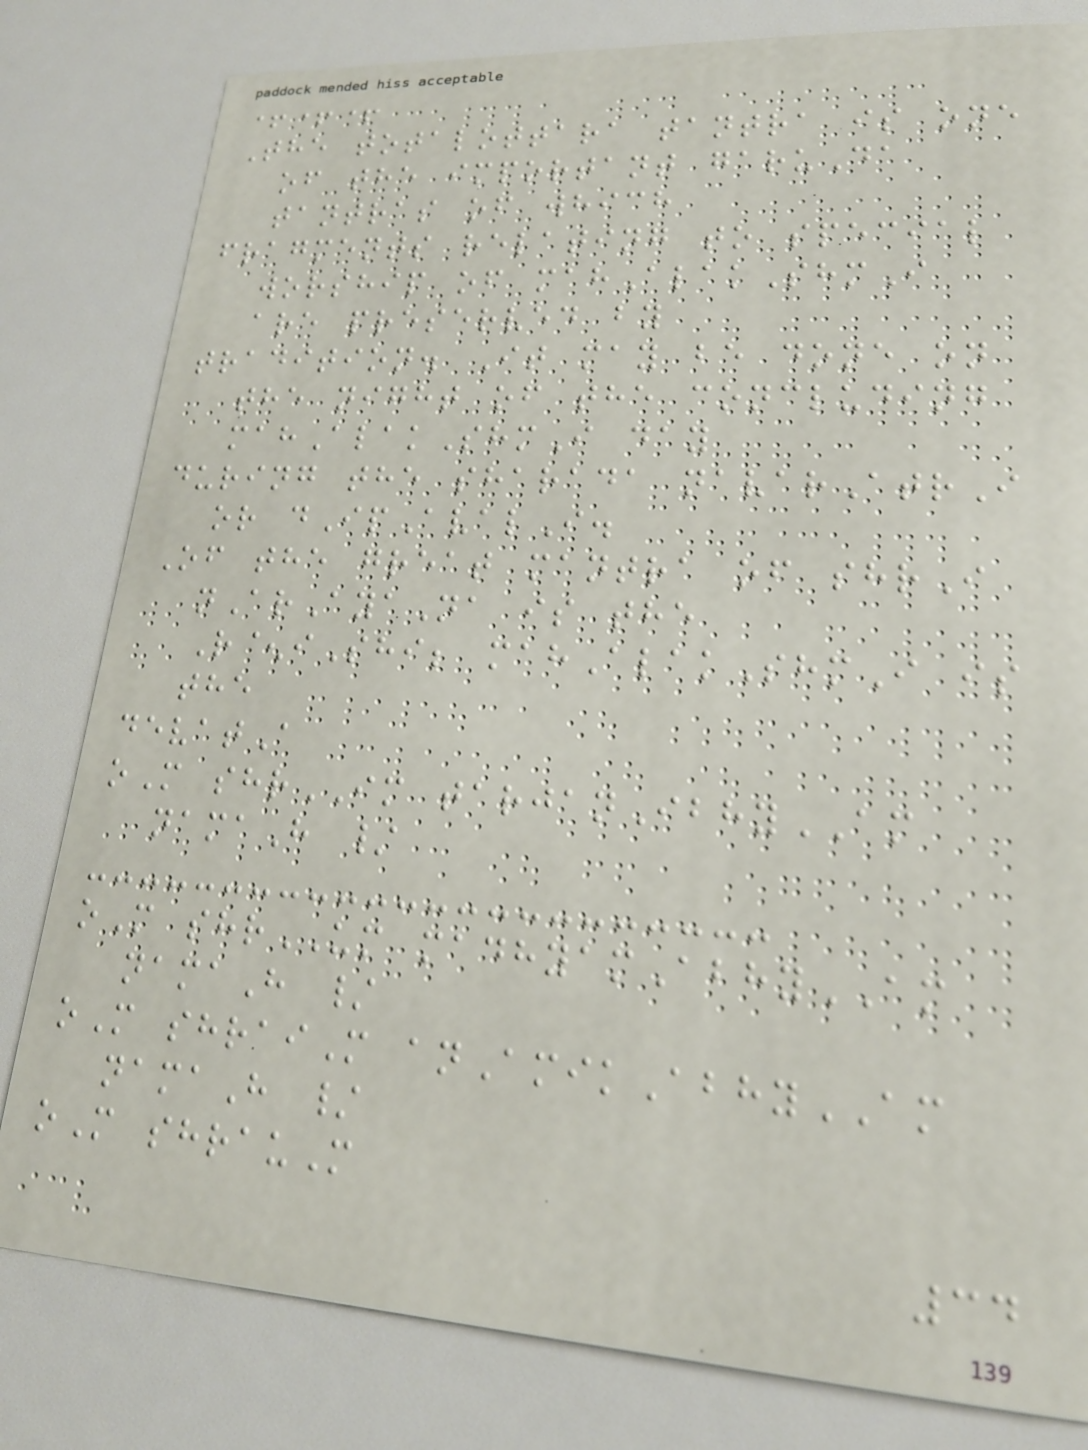+++
The totalottara tantra is one
of the important garuDa
tantras of which
fragments relating to special
worship of mahAlakShmI
are preserved by
tradition. It may be done on
the night of the concluding
mahAlakShmI day
during the sharada navarAtrI
or dIpAvalI.
Of the great mantra of shrI
nArAyaNa is the
R^iShi; mahAlakShmI is
the
devatA
oM shrIM tarjanIbhyAM
namaH /
oM shrUM madhyamAbhyAM
namaH /
oM shraiM anAmikAbhyAM
namaH /
oM shrauM
34
